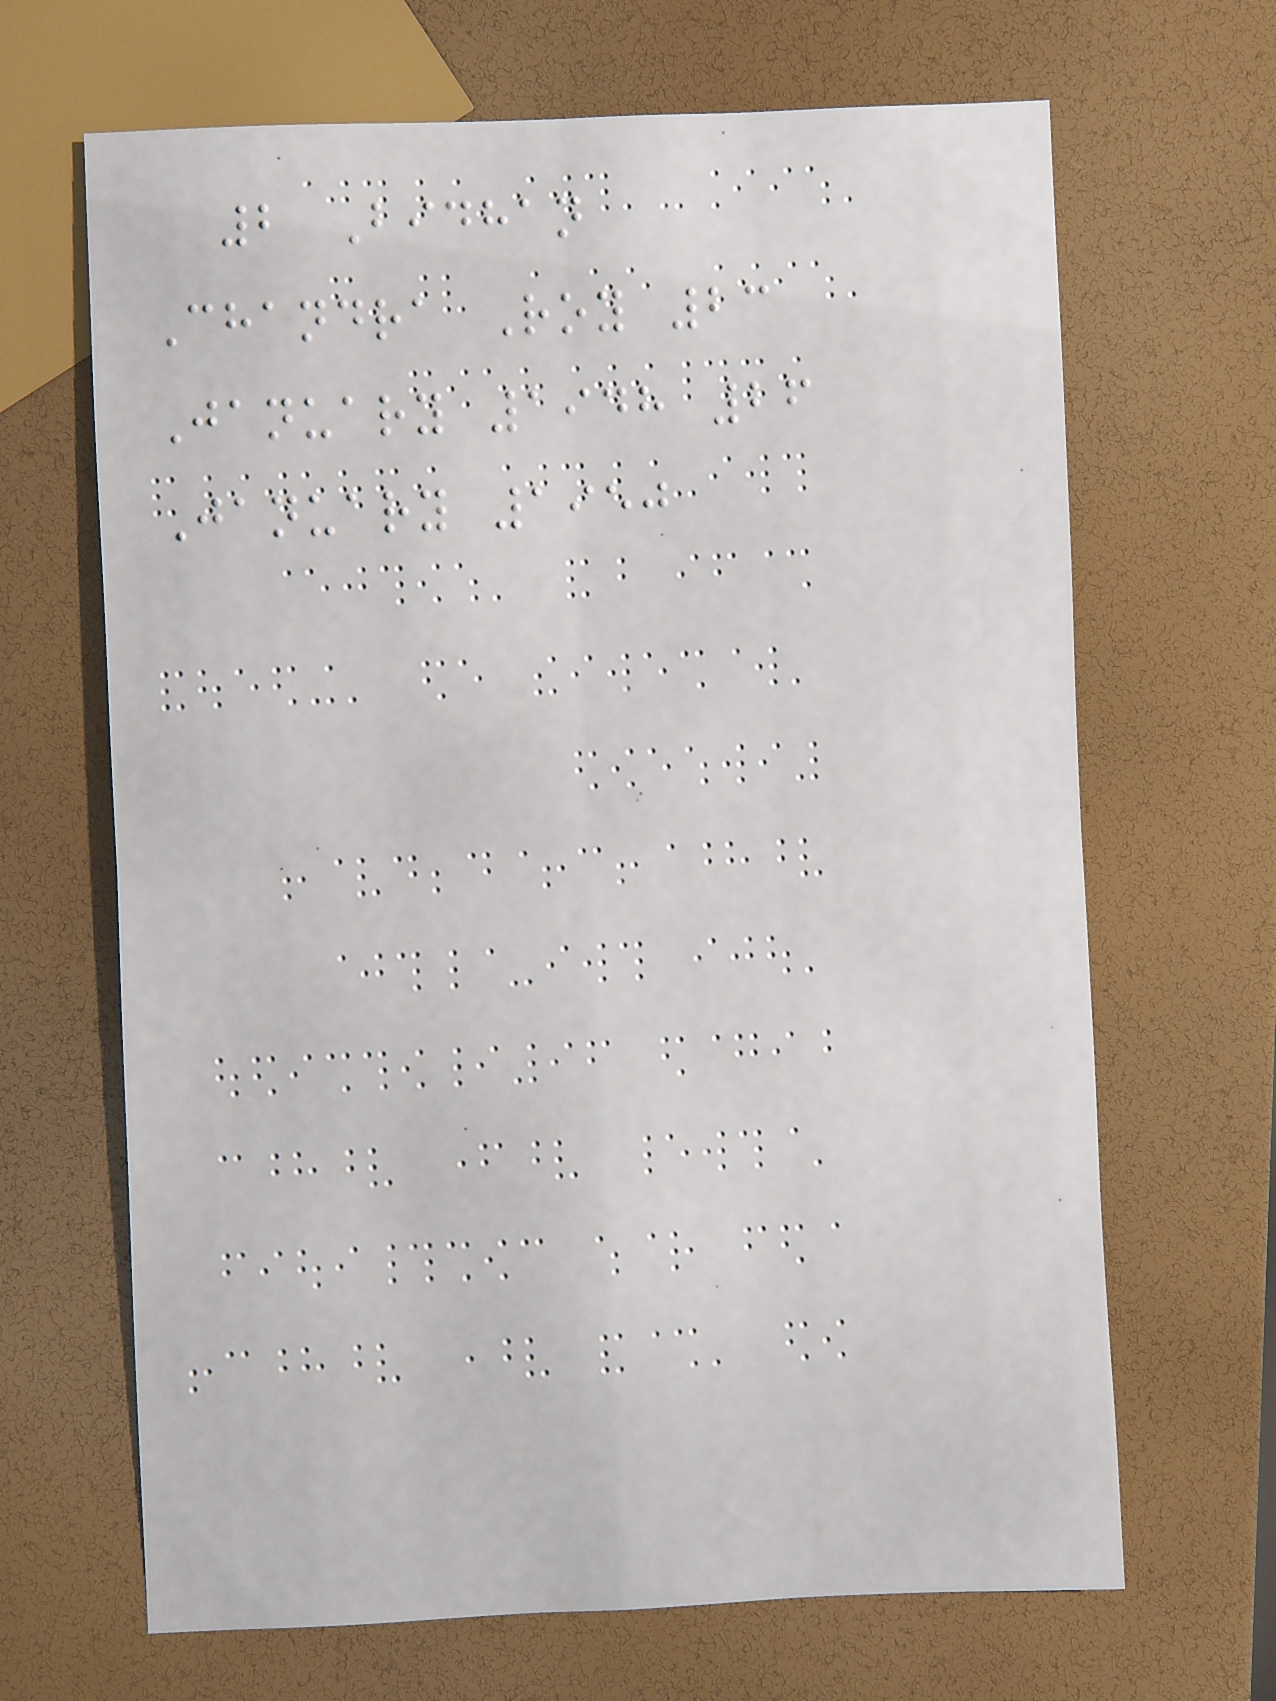2 Bidhan
Chandra Roy 23
January 1948 26
January 1950
